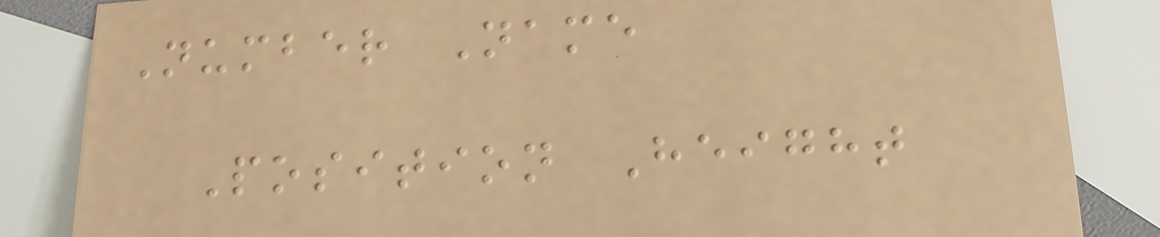Number Name
Position Height
